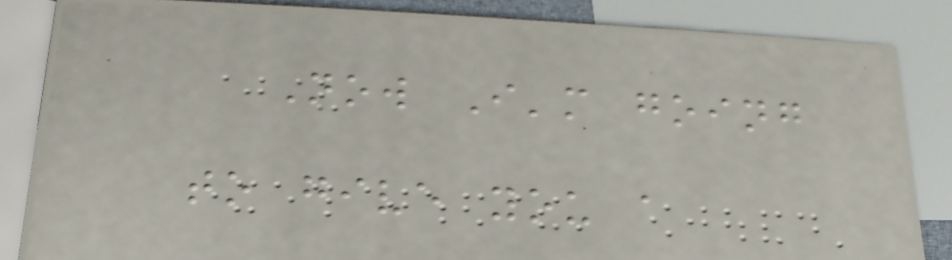Now I'm going
to give you a
